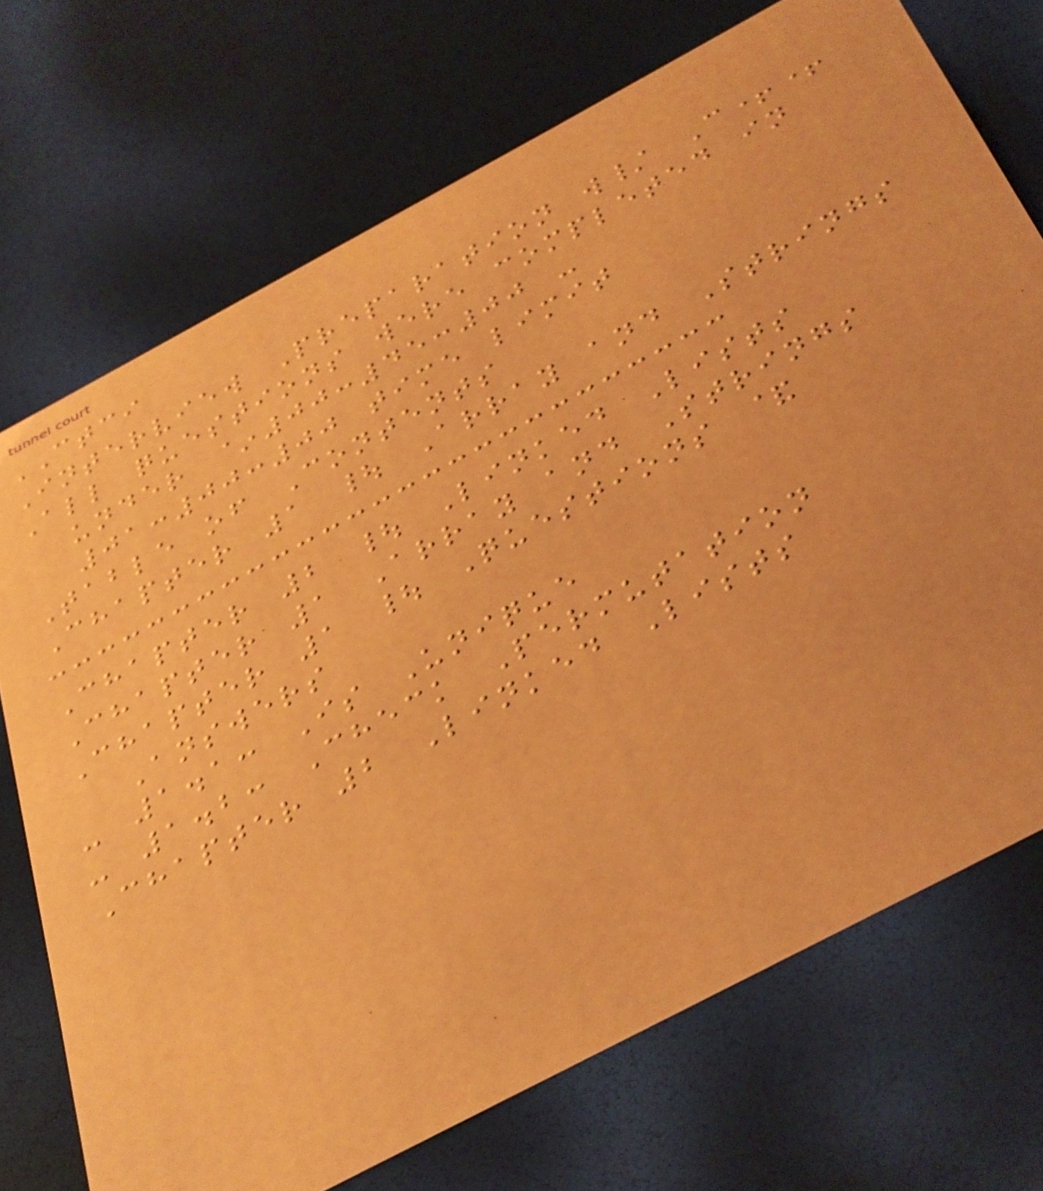CTCI
Interview Preparation w/ C++
All questions were completed in
under ~00:45:00 -
01:00:00 time limit
Table of Contents
Chapter 1 | Array and Strings
Chapter 2 | Linked Lists
Chapter 1 Array and Strings
Chapter 1 | Questions &
Answers
- 1.1: Is Unique
- 1.2: Check Permutation
Chapter 2 Linked Lists
